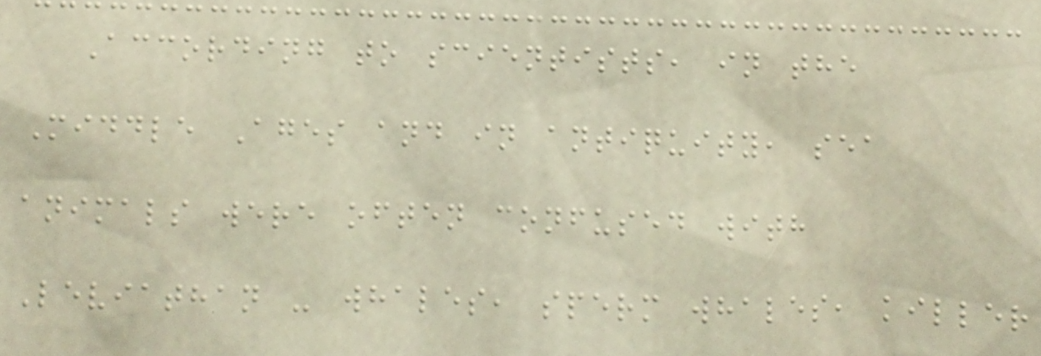According to scientists, in the
Middle Ages and in antiquity, sea
animals were often confused with
Leviathan - whales, sperm whales, killer
